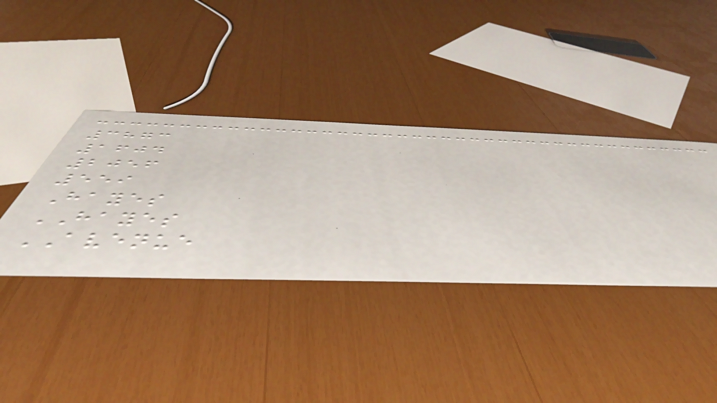3873
1604
2056
559
Hayes
HAYES
AVENUE
